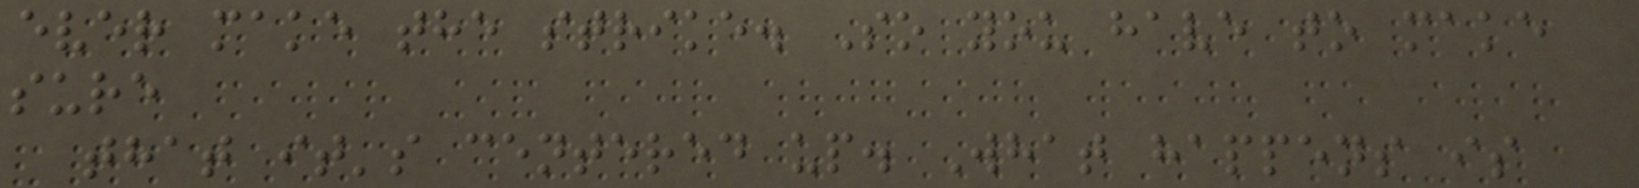ever make the strike. So you have to make
sure
that it's centered up. What happens is
